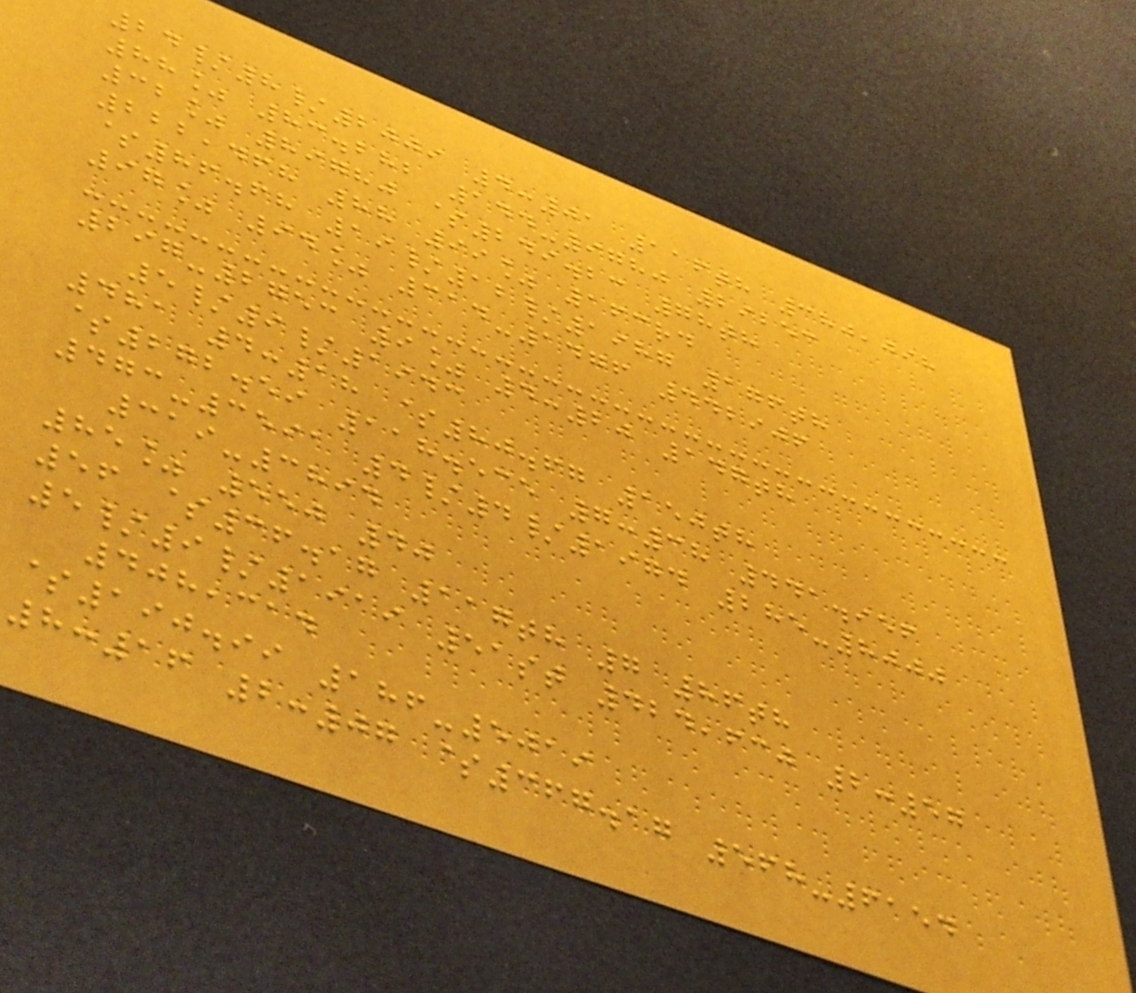24/8/2009 4:01 116th 380,098
88% 83.282 144-9780 29253
32% 89780 $249.23 78th
222,468 88 99% 163rd
$86.68 19/12/1987 176th
97% 94% 314-1476 442906
297-2753 9% 4:20 147th
5/9/1943
481 4:18 $80.67 150th
$272.59 118.535 7:38 441.956
473-3591 4/4/1974 285-8000
319-3894
85% 550 40
56 $36.17 117th 7 86th
5/9/1919 51st 424,630 2:57
408,314
$190.99 186-5019
8:16 2:07 $367.17 568-6154
